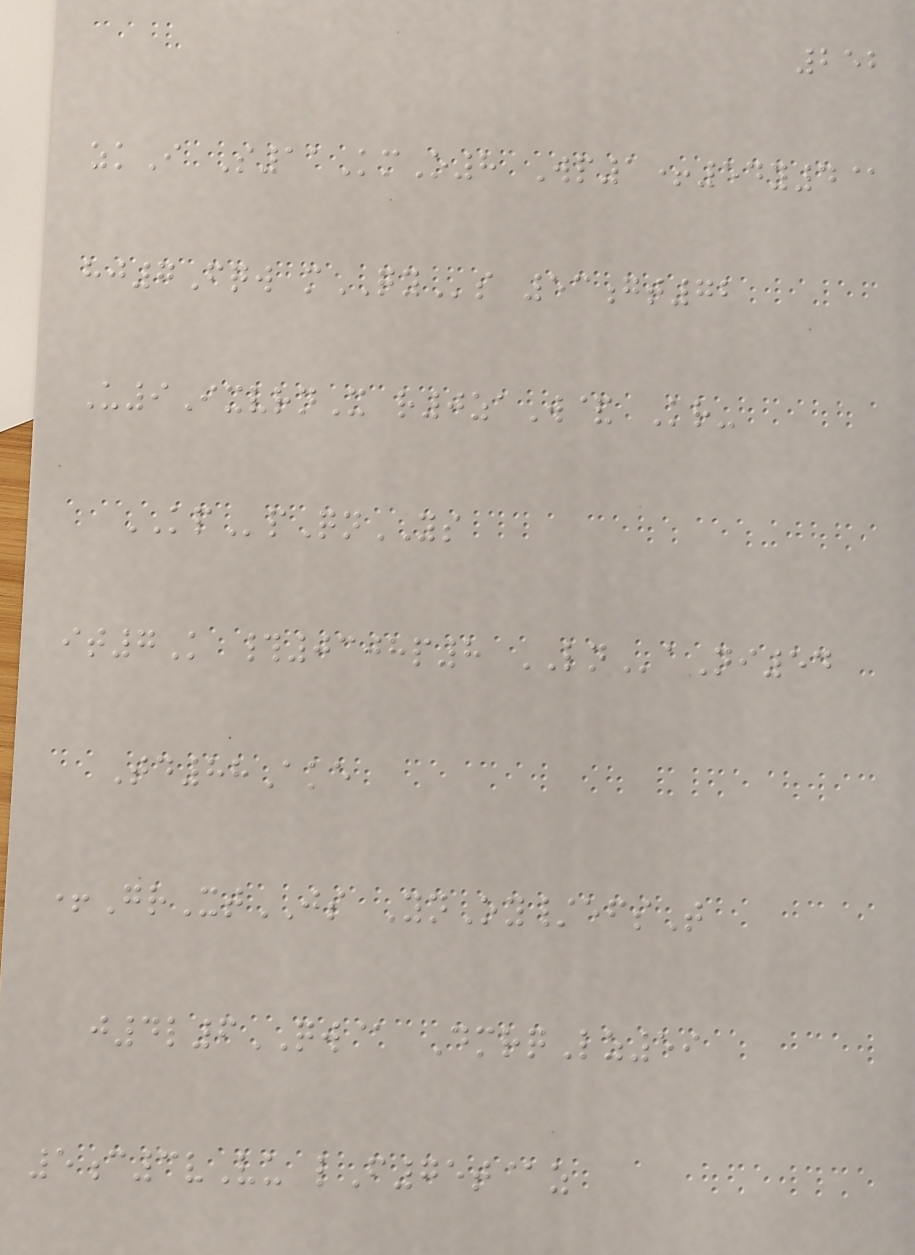252
zkI S11KmO8 Wp1+54y4@
hj7Fqw mQYs 53gt72
U9IxvrnX r0zaW& Kr-
KPpQnYS
it7K #0308p8 LNaNi54
Td88Ake
+GrXtJS YnOy/efsT
j4l6QW@ DmrqLz59
5c3vVu lF75t@z
